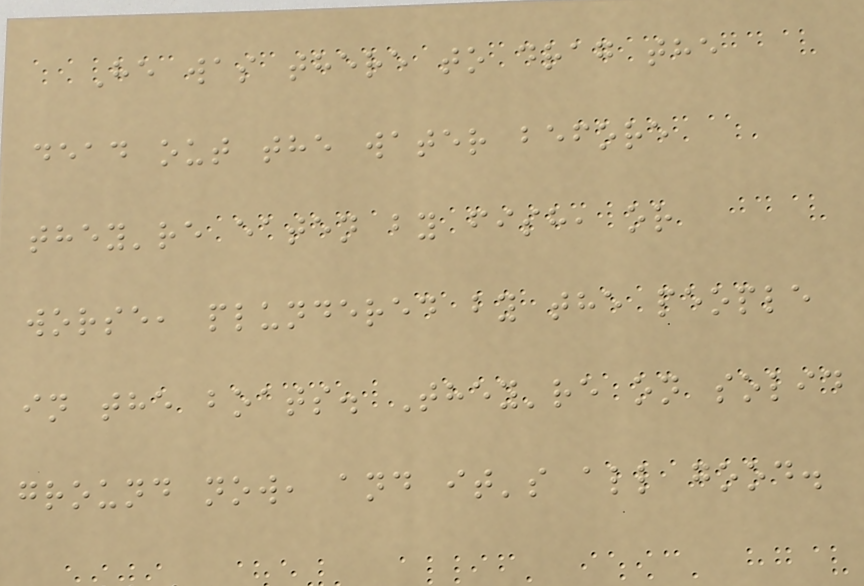He was there to drag the
dead out the water before
they're eaten by fish, or
worse, plundered by the people
in the boats. They're on solid
ground now, and it's all good.
